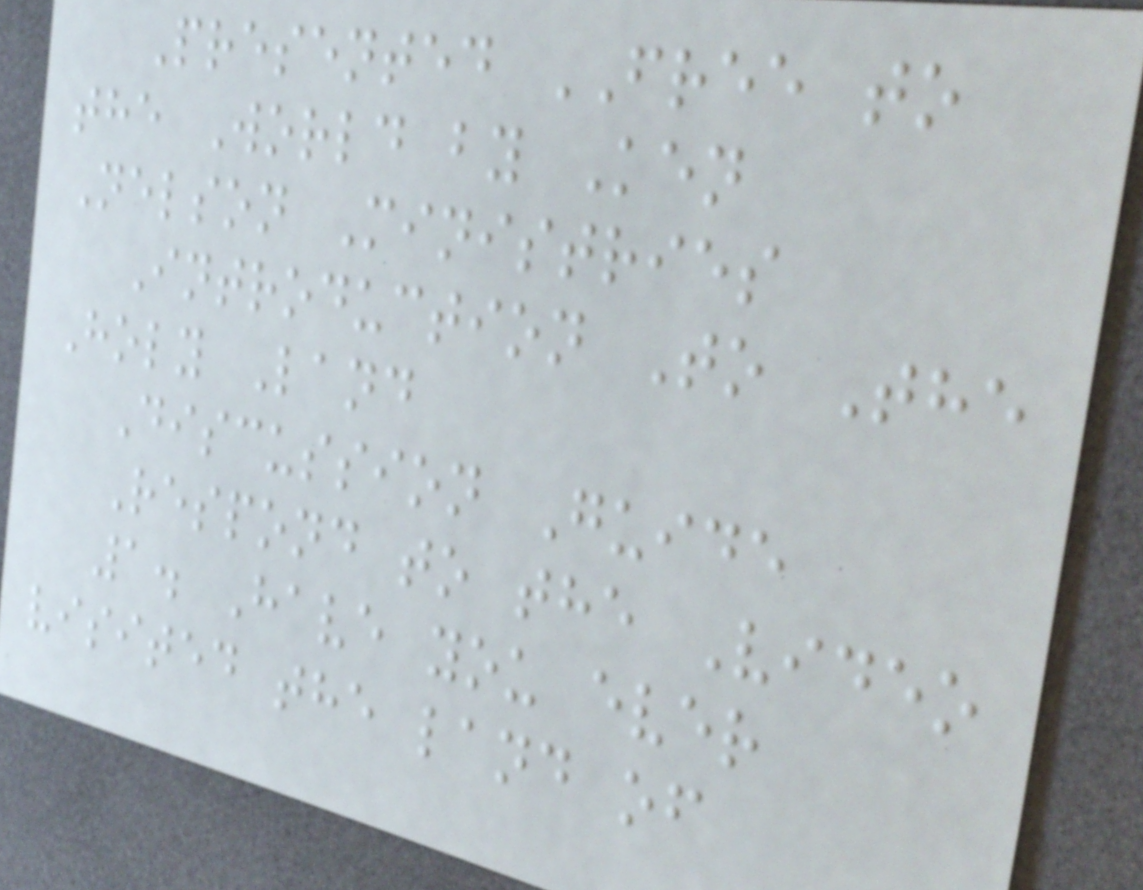Presented FREE to
the World by Ken
Nelson Ministries
Introduction To The
Holy Land
Discussion Guide
Respond to the Video
1. Have you ever
visited the land of
